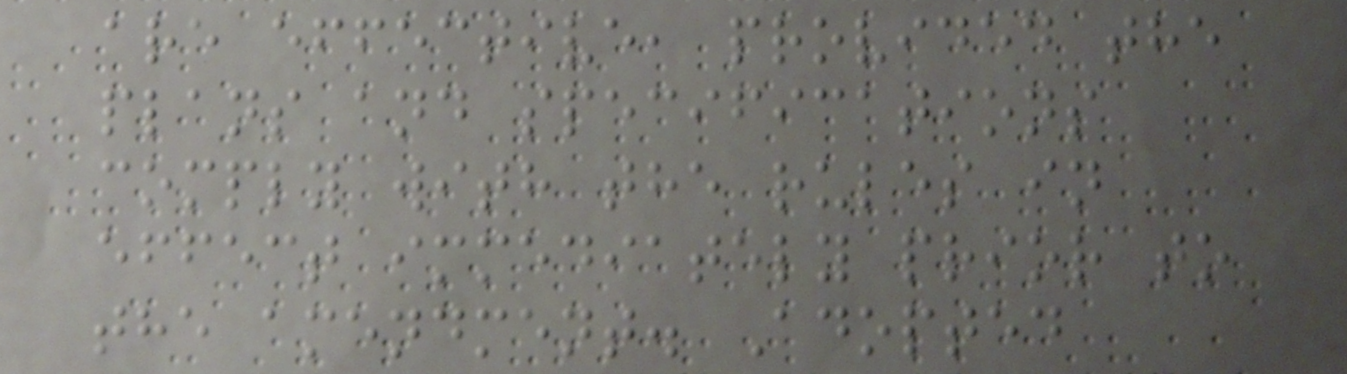are effective, provided the
plans and specifications
comply with the rules in
effect immediately prior to
the amendment. Adopted
